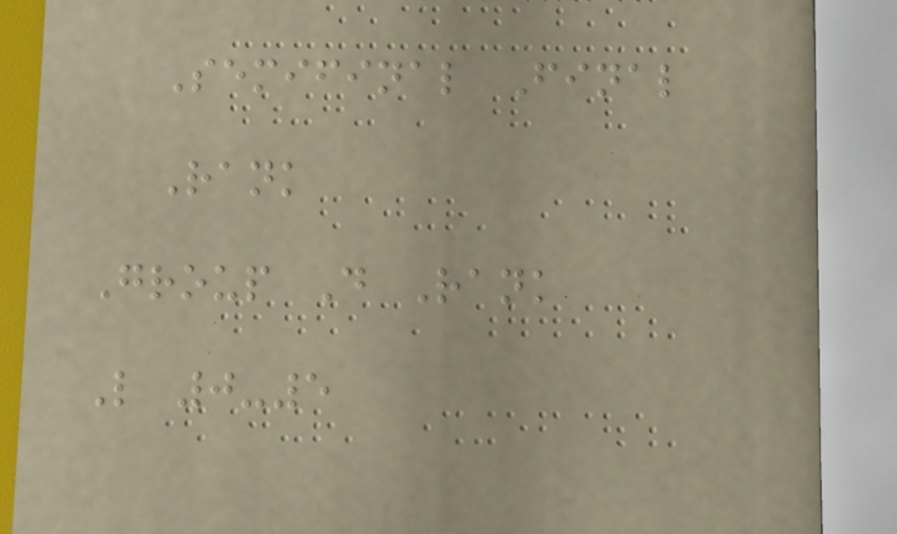Semifinal Final
Rank
Group D Rank
L 0-5
